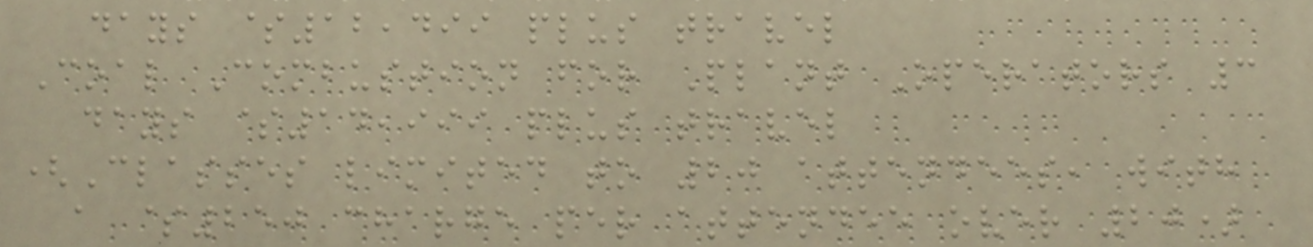days $12,499 plus travel
Coal Combustion for Plant Operators 3
days $14,999 plus travel
(Classes limited to 20 attendees, with
a $250 charge per attendee over 20)
